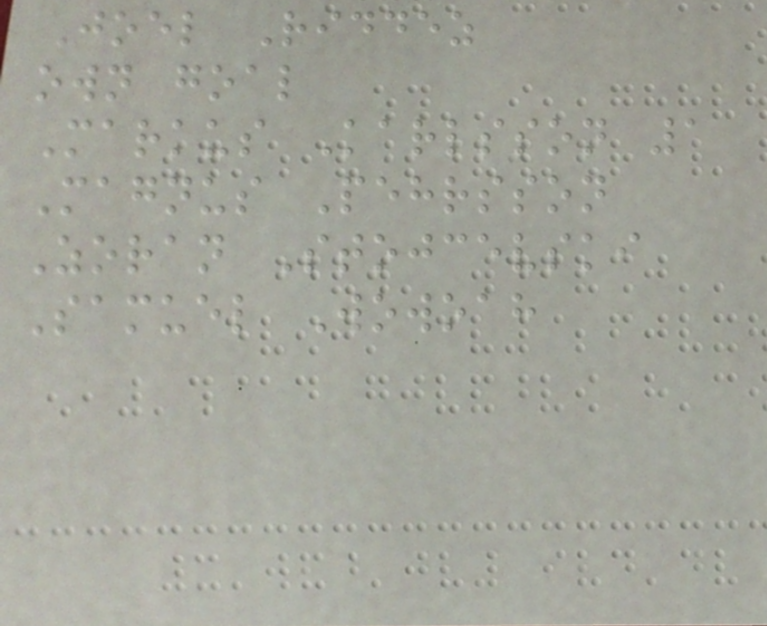Joel Riddez
own goal
Markus Karlsson 1
Magnus Pehrsson
Zoran Stojcevski
Samuel Wowoah
